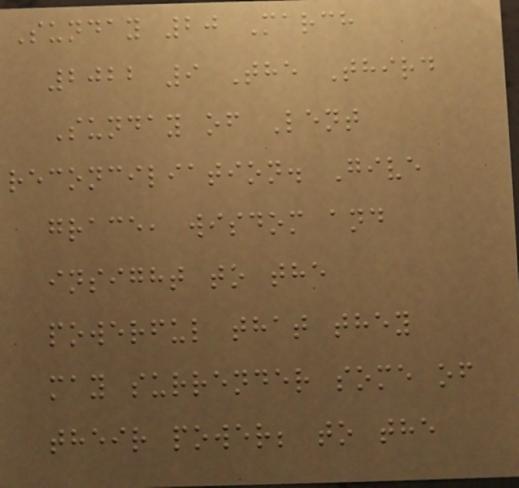Sunday 20 March
2022 9 The Third
Sunday of Lent
reconciliation. Give
grace, wisdom and
insight to the
powerful that they
may surrender some of
their power; to the
